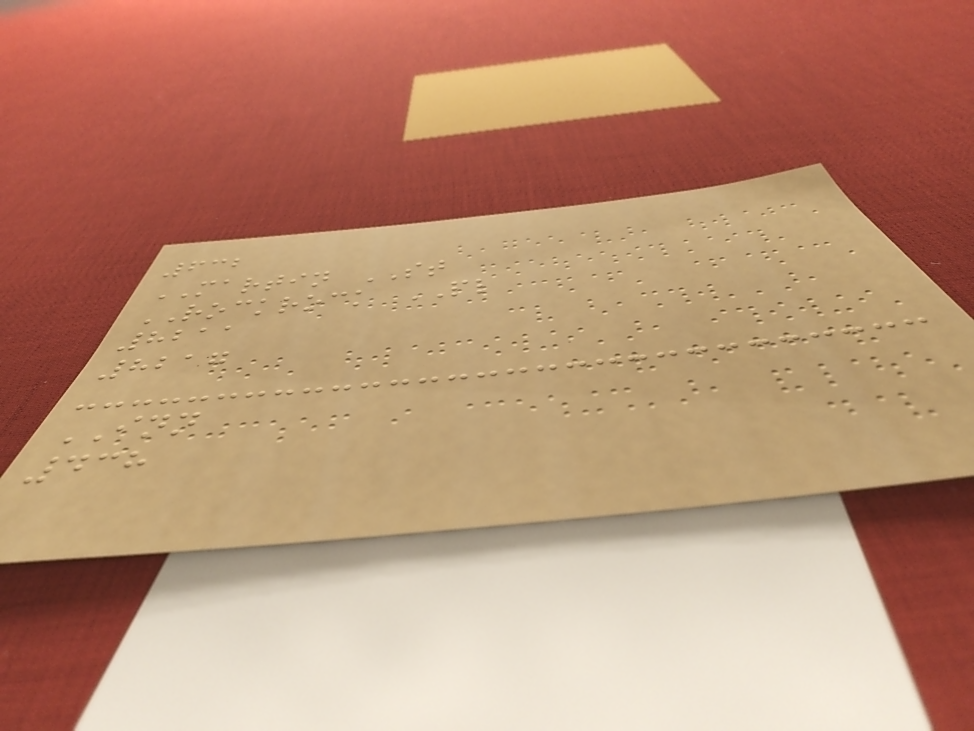632
MARTIN ST
ROCKROCK PL
8211
8217
INN
438
